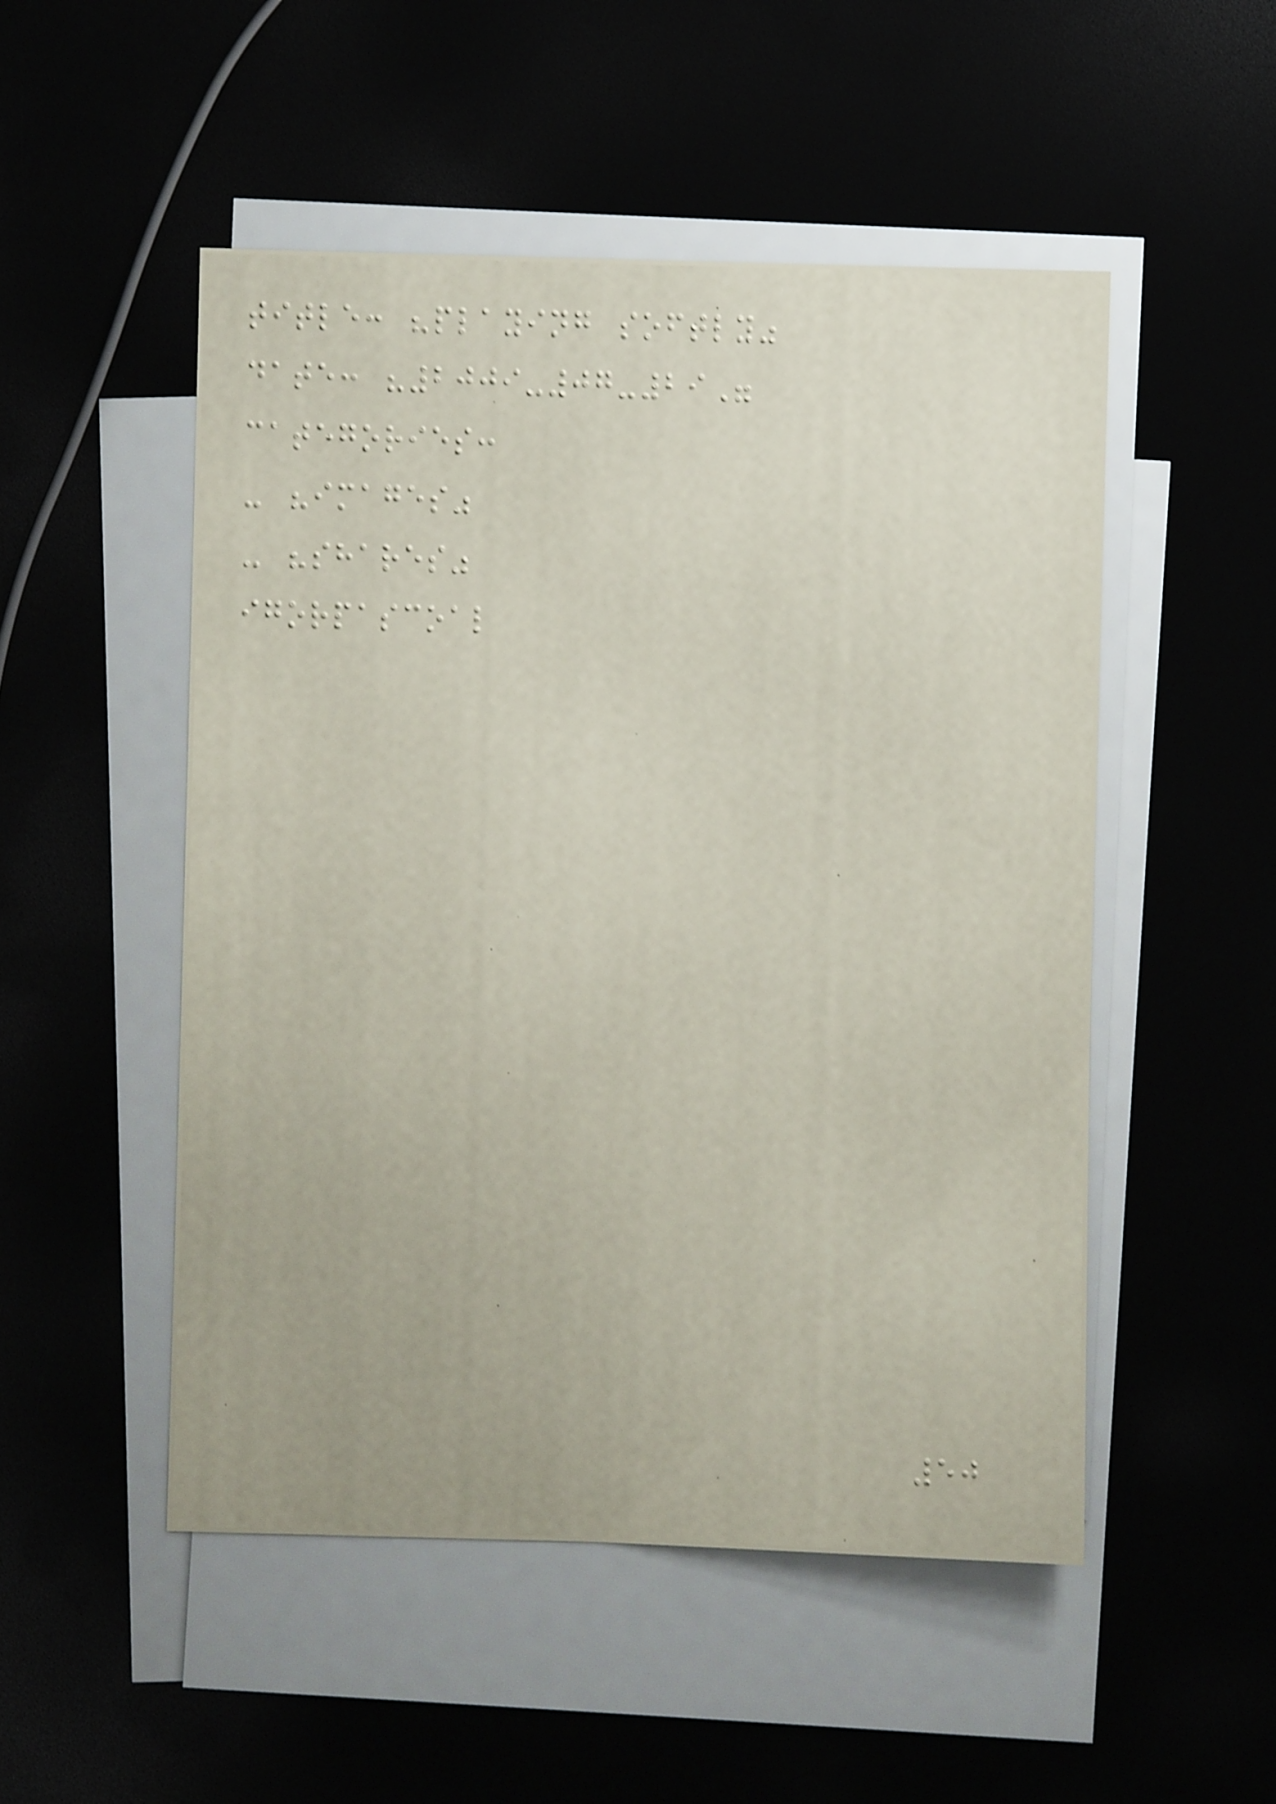title: "playing softly"
date: "2009-07-29"
categories:
- "images"
- "shares"
igorpascoal
50
